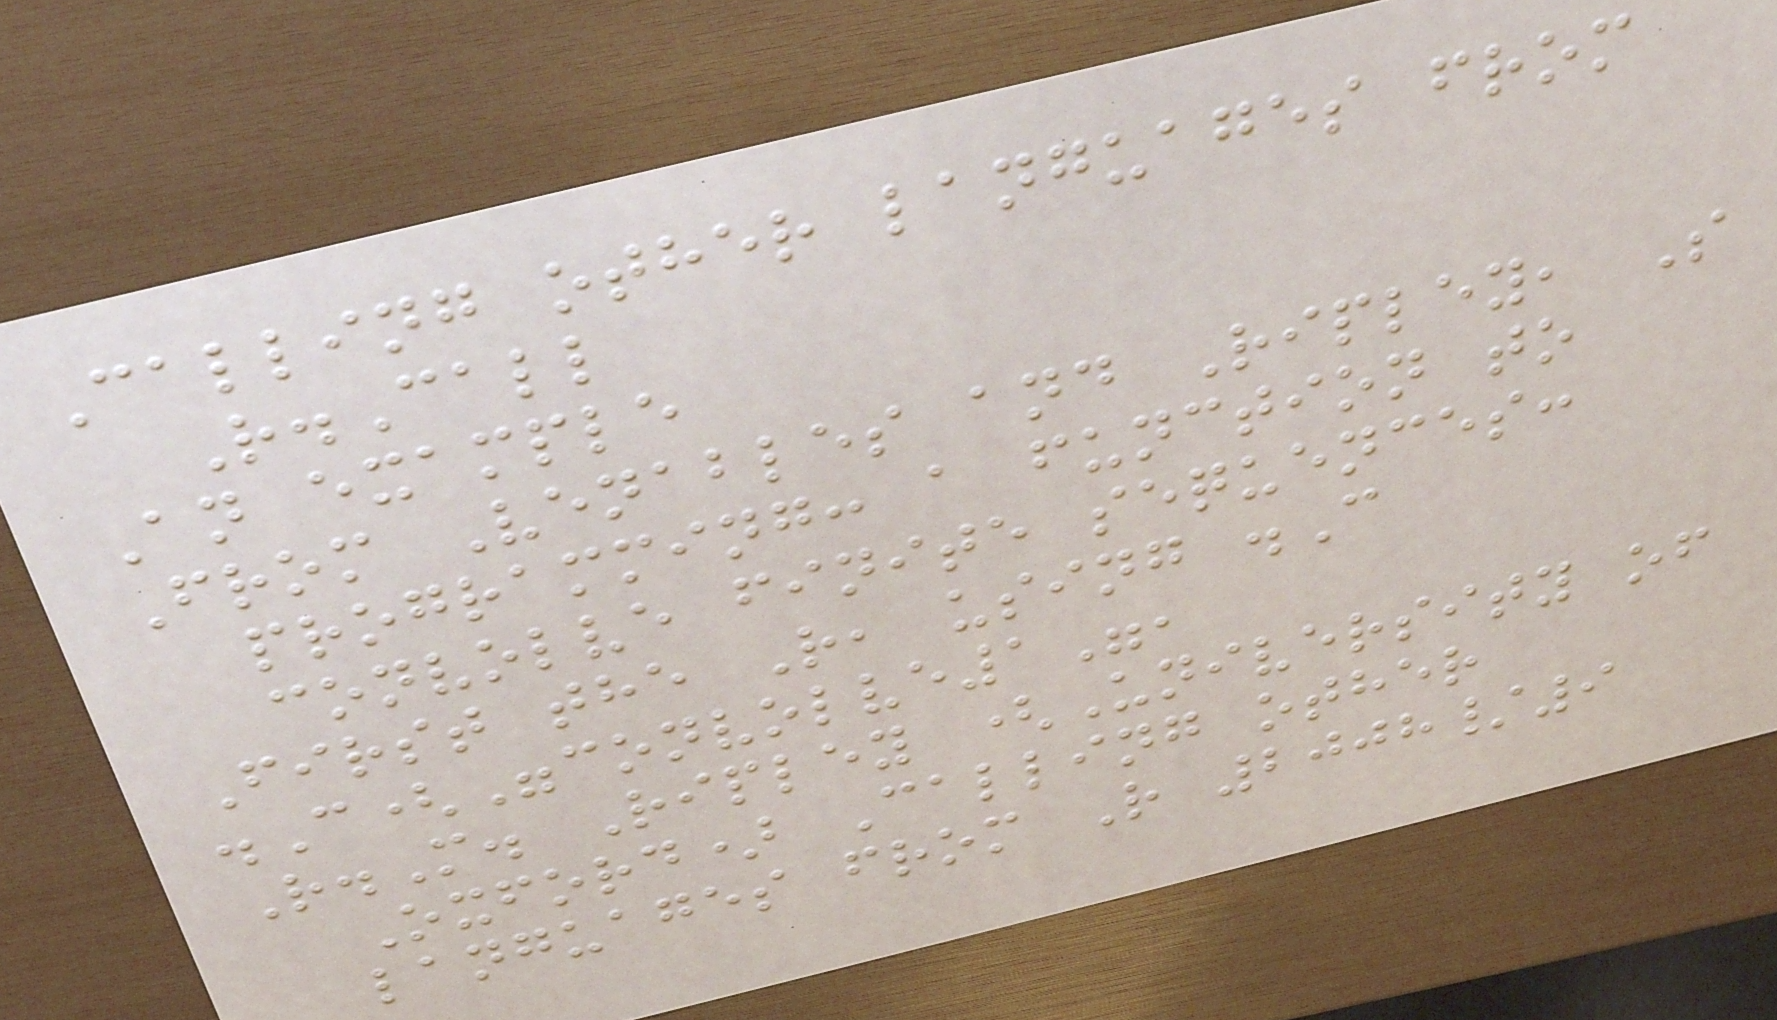Calling other languages from
R.Call
An example
From Venables and Ripley, S
programming: a function to
convolve finite sequences:
First the R, using .C
.C("convolve1",
R.M. Ripley (University of
Oxford) Calling other
languages from R 2008/9
